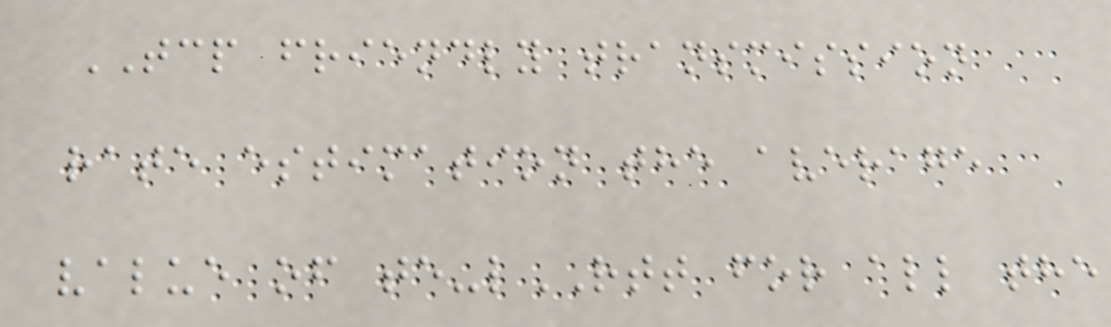TCP friendly transmission
rate estimation the average
value of te-lRTT for all the
